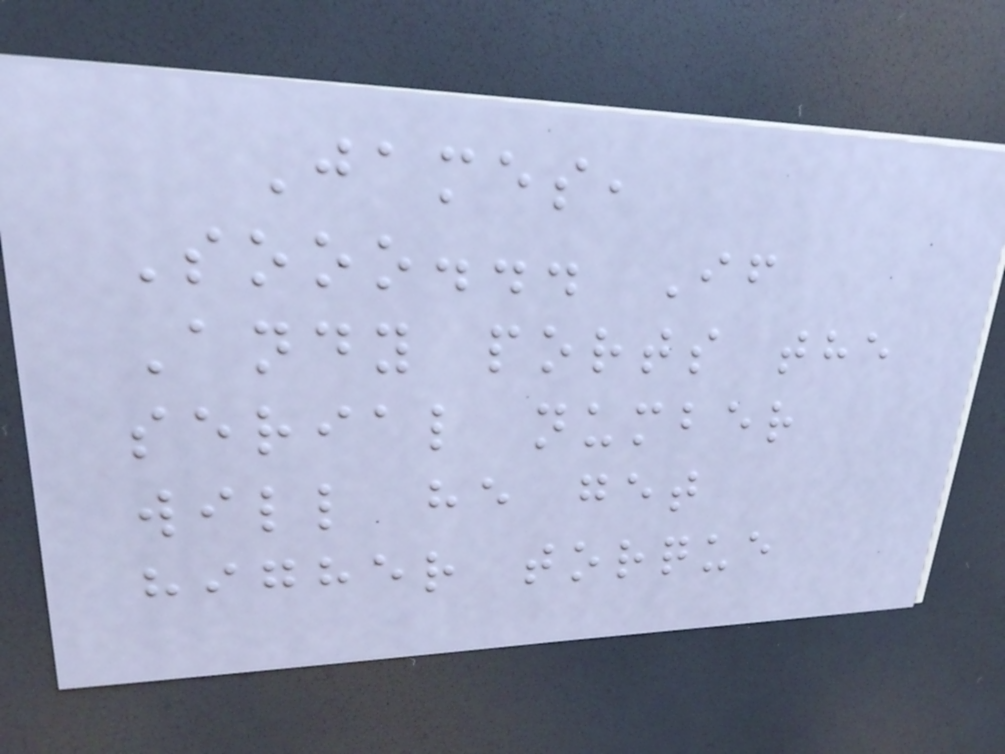James,
Sooo... If
Andy ports the
serial number
will he get
higher torque
